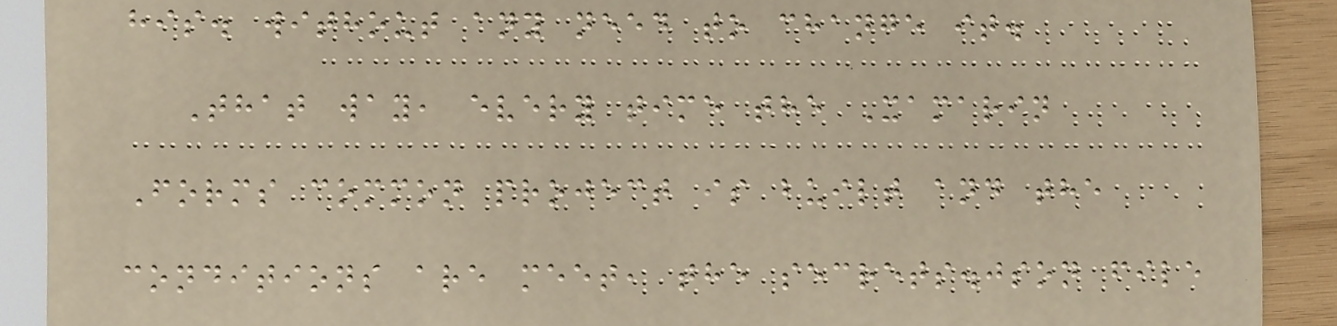his. without any need to change it.
That way, every time the Xamarin
Forms common project is built and the
conditions are meet, the secrets.json file
